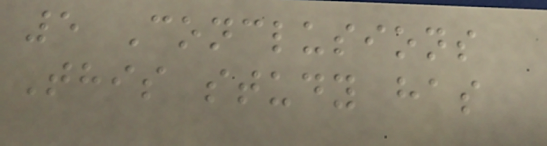5 Conclusions
This study has
